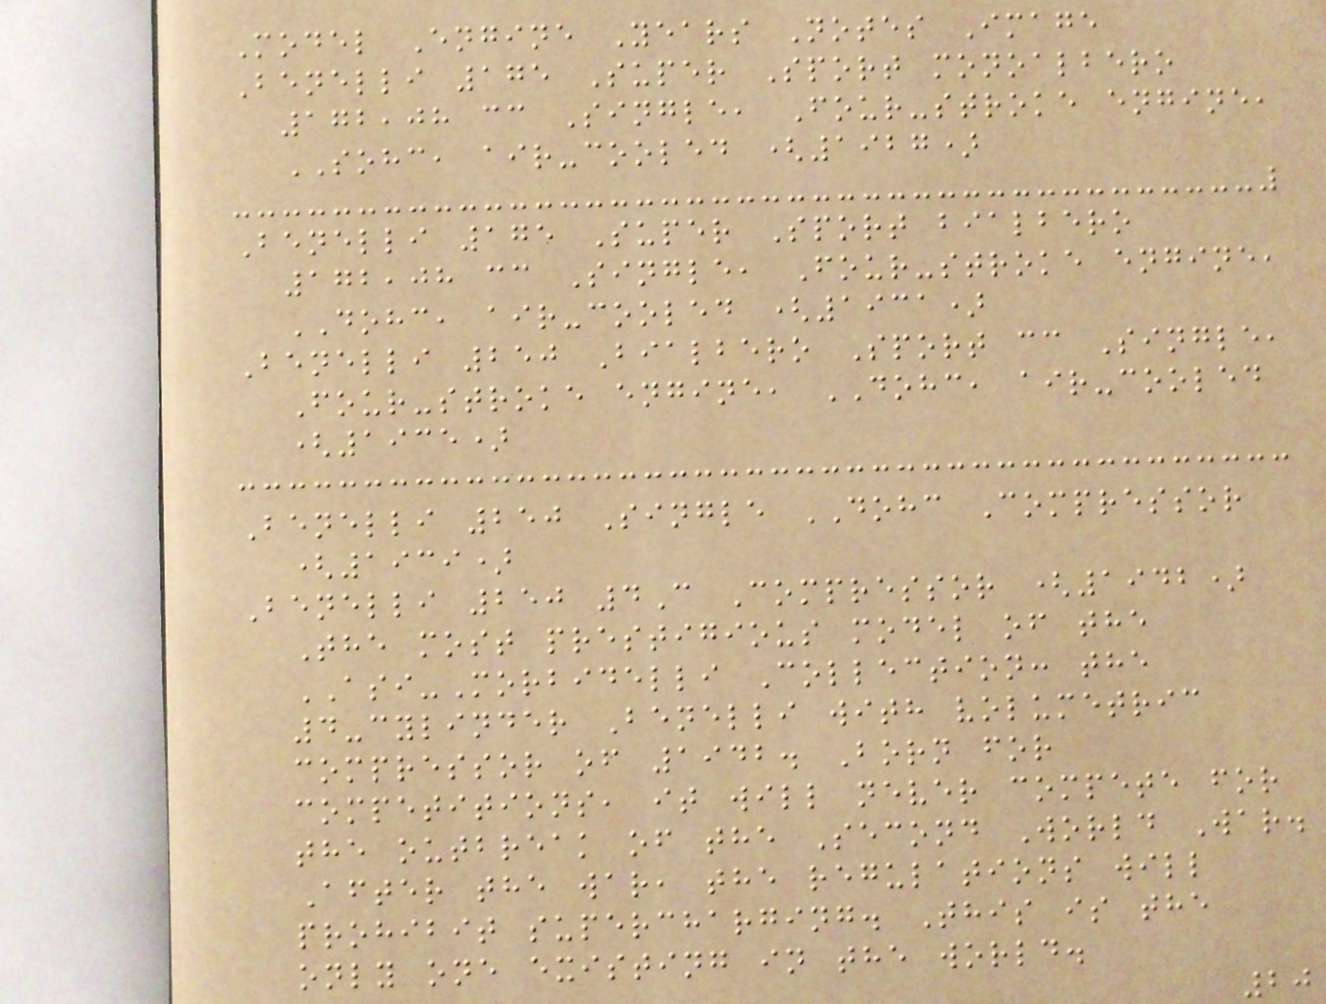Model Engine Years Notes Image
Benelli 175 Super Sport monoalbero
172,08 cc Single, Four-stroke engine,
SOHC, air-cooled (1927)
Benelli 175 Super Sport bialbero
172,08 cc Single, Four-stroke engine,
DOHC, air-cooled (1931)
Benelli 250 Bialbero Sport cc Single,
Four-stroke engine, DOHC, air-cooled
(1935)
Benelli 250 Single DOHC Compressor
(1939)
Benelli 250 4C Compressor (1942)
The most prestigious model of the
ASI-Morbidelli Collection: the
4-cylinder Benelli with volumetric
compressor of 1942. Born for
competitions, it will never compete for
the outbreak of the Second World War.
After the war, the regulations will
prohibit supercharging. This is the
only one existing in the world.
20
